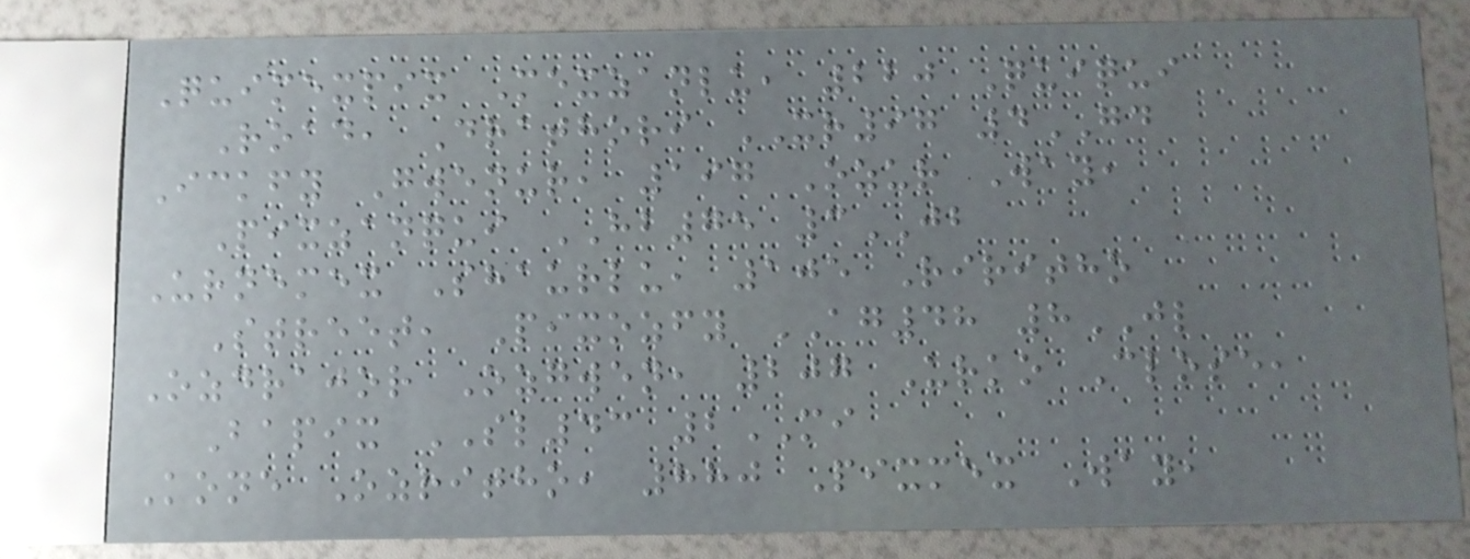Quimexpix Mexzanlu, 220 Quiqui
Road, Drathori XR97 4GD
Ickfy Gwenur, 197 Ozur Way,
Pixzanqui HB75 3JB
Urnemex Shaurlu, 105 Riritho
Street, Pixozfy AG48 8JL
Ozdrajor Ozgwen, 207 Urko Close,
Bapix SL43 2MI
Kone Ozritho, 880 Pixmex Way,
